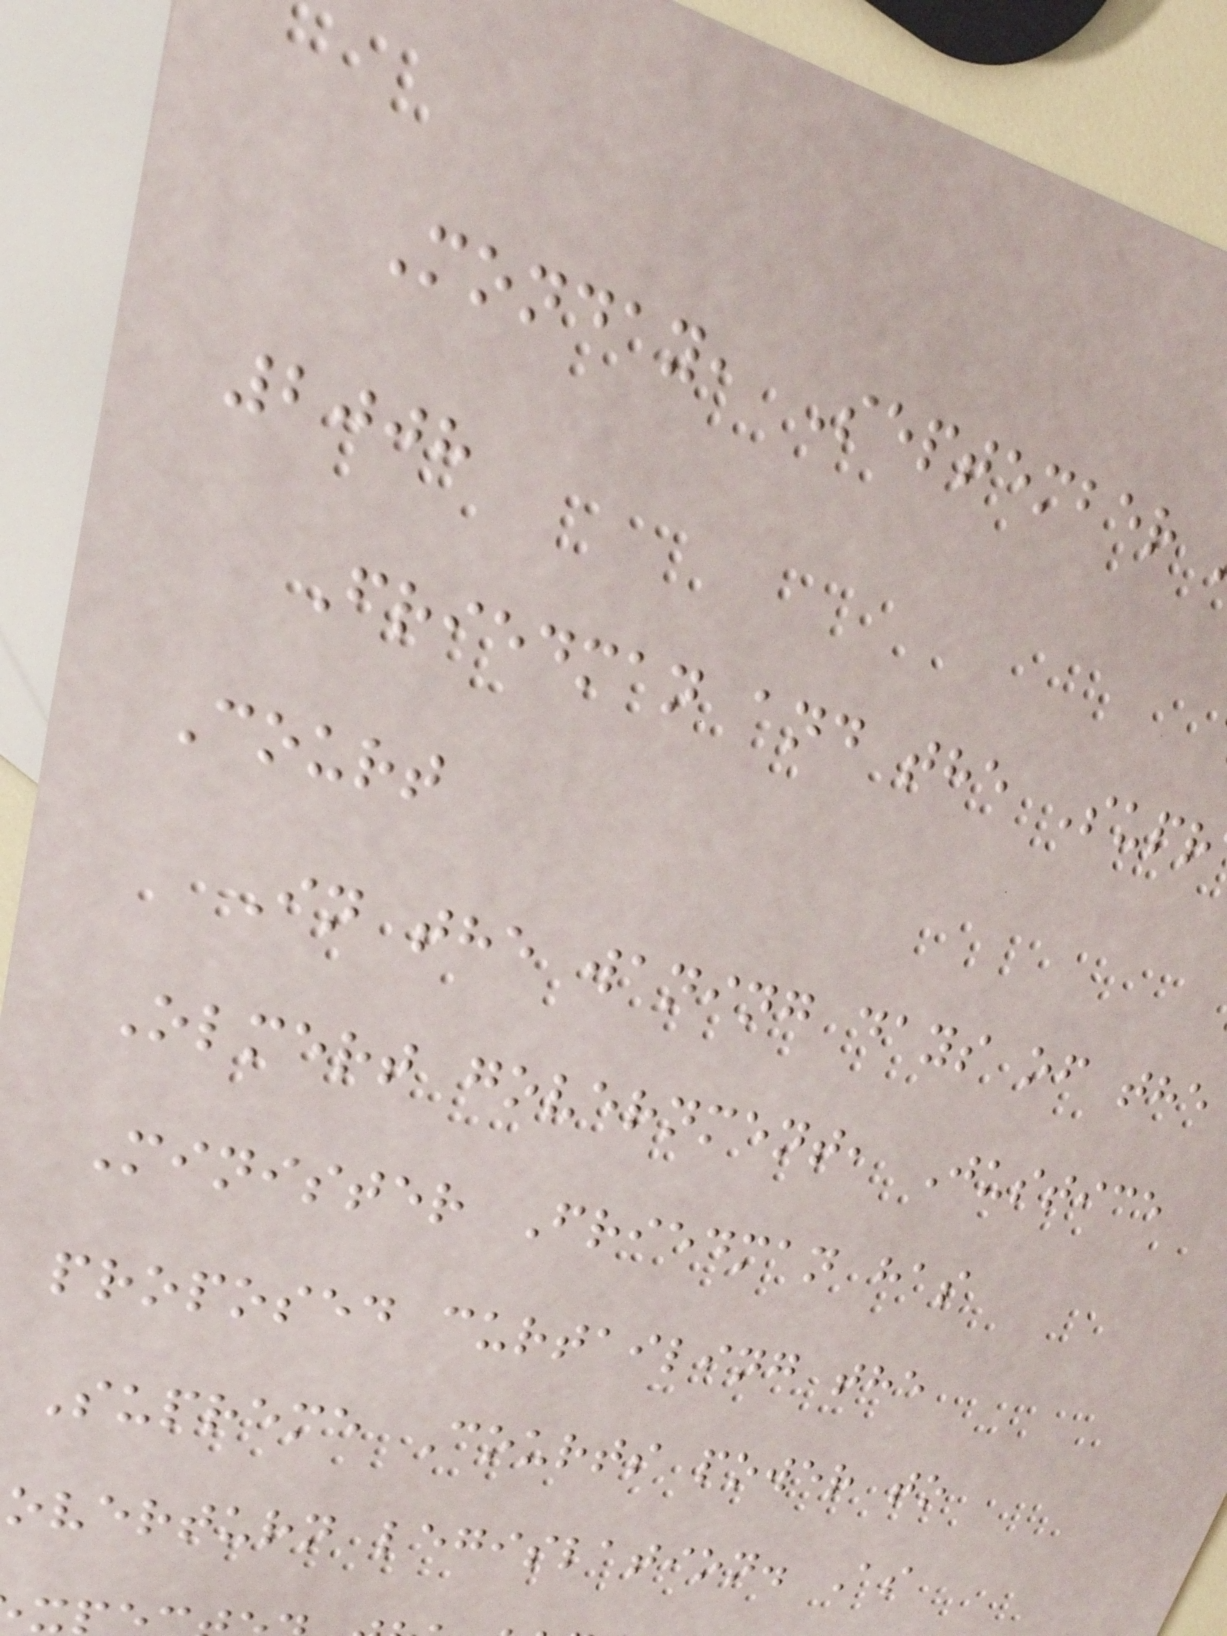Monday, September
2008
Friedman and the Supr
Court
In the waning days of the
Olmert government, Justice
Minister Friedman has
proposed curtailing the
Supreme Courts power to
overturn legislation. As
